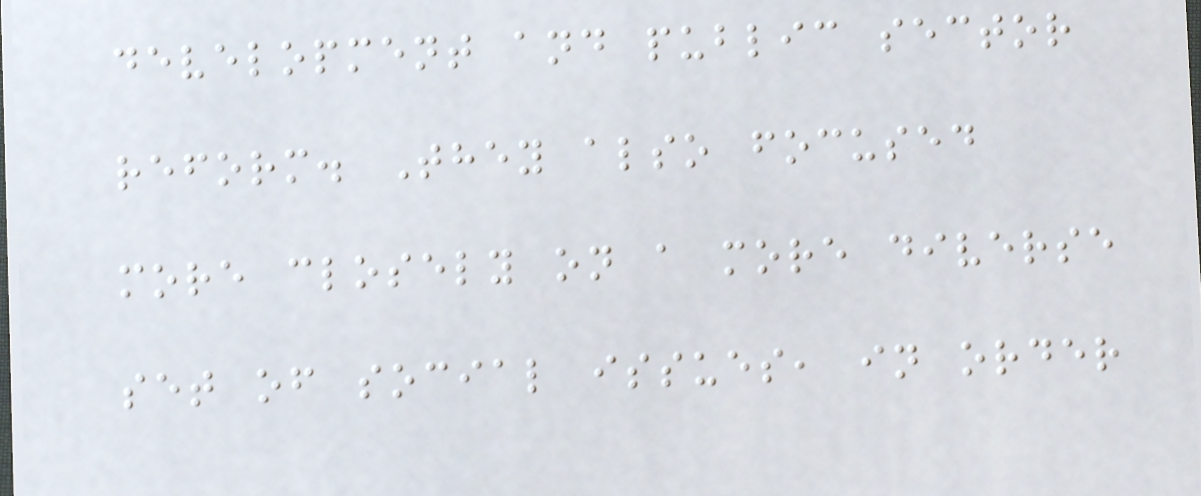development and public sector
reform. They also focused
more closely on a more diverse
set of social issues, in order
